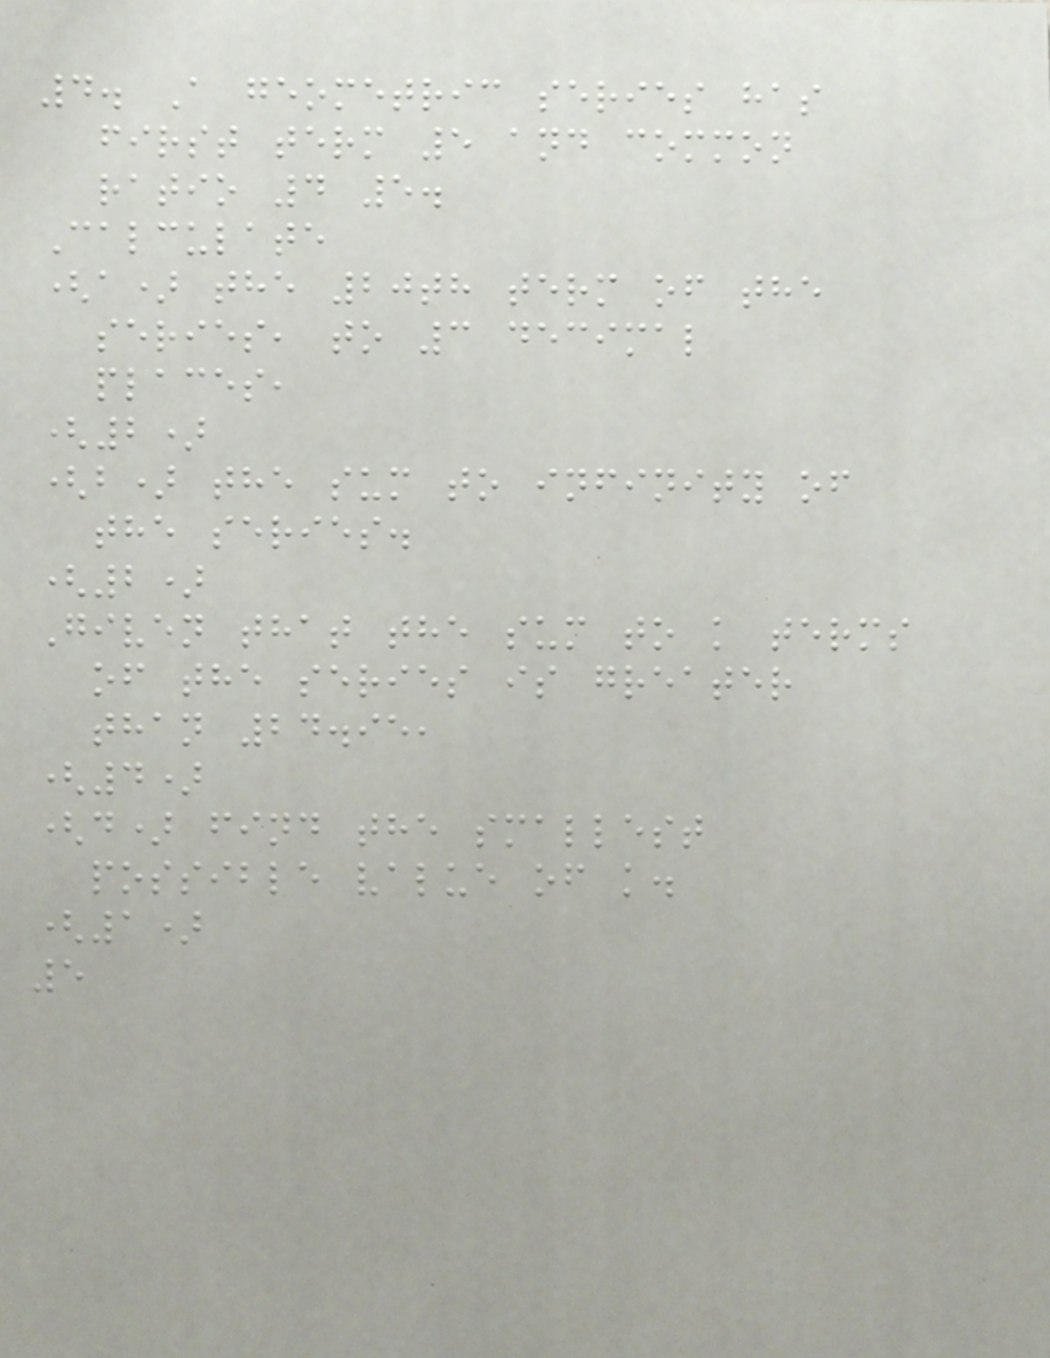4. A geometric series has
first term 5 and common
ratio 4 5.
Calculate
(a) the 20th term of the
series, to 3 decimal
places,
(2)
(b) the sum to infinity of
the series.
(2)
Given that the sum to k terms
of the series is greater
than 24.95,
(4)
(d) find the smallest
possible value of k.
(1)
5
